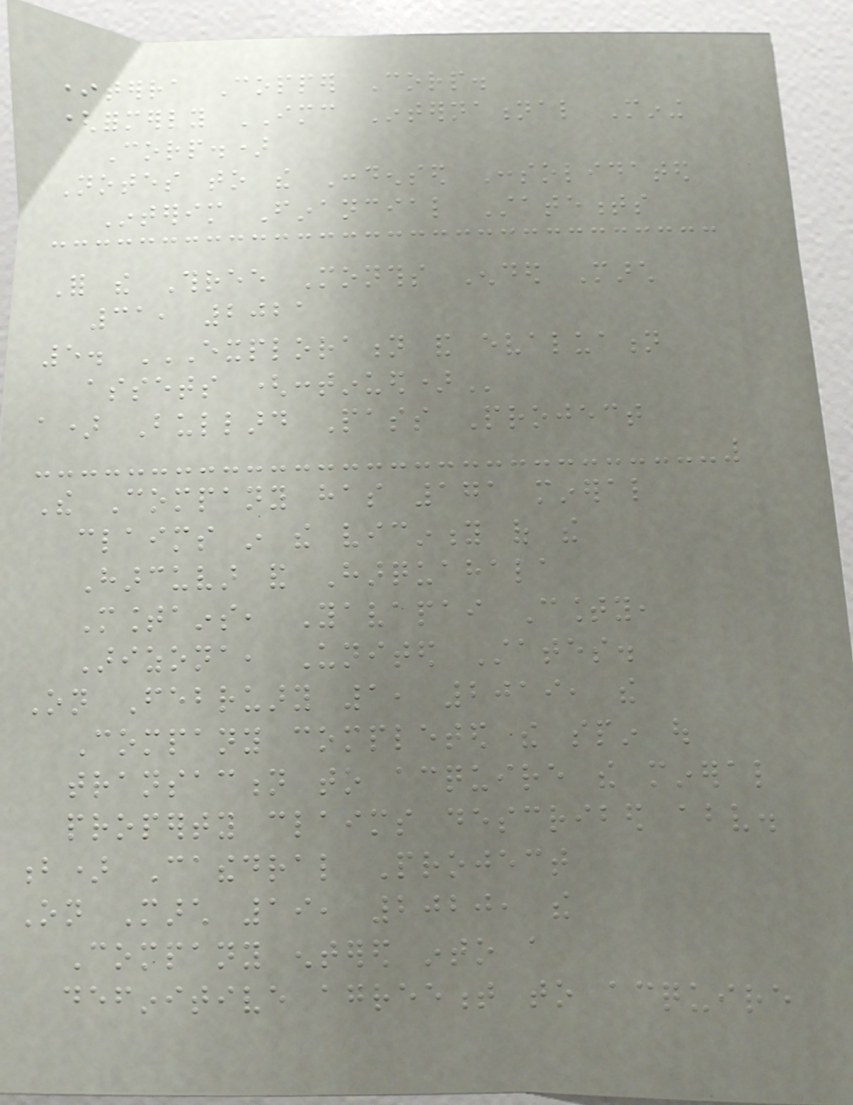Interra Copper Corp.
(formerly IMC International Mining
Corp.)
Notes to the Condensed Consolidated
Interim Financial Statements
For the Three Months Ended March
31, 2021
5. EXPLORATION AND EVALUATION
ASSETS (CONTINUED)
a) Bullard Pass Project
The Company has 171 mineral
claims in the vicinity of the
Harcuvar and Harquahala
Mountains, Yavapai County,
Arizona, United States.
On February 1, 2019, the
Company completed the spin out
transaction to acquire the mineral
property claims described above.
b) Cathedral Project
On March 19, 2020, the
Company entered into a
definitive agreement to acquire
